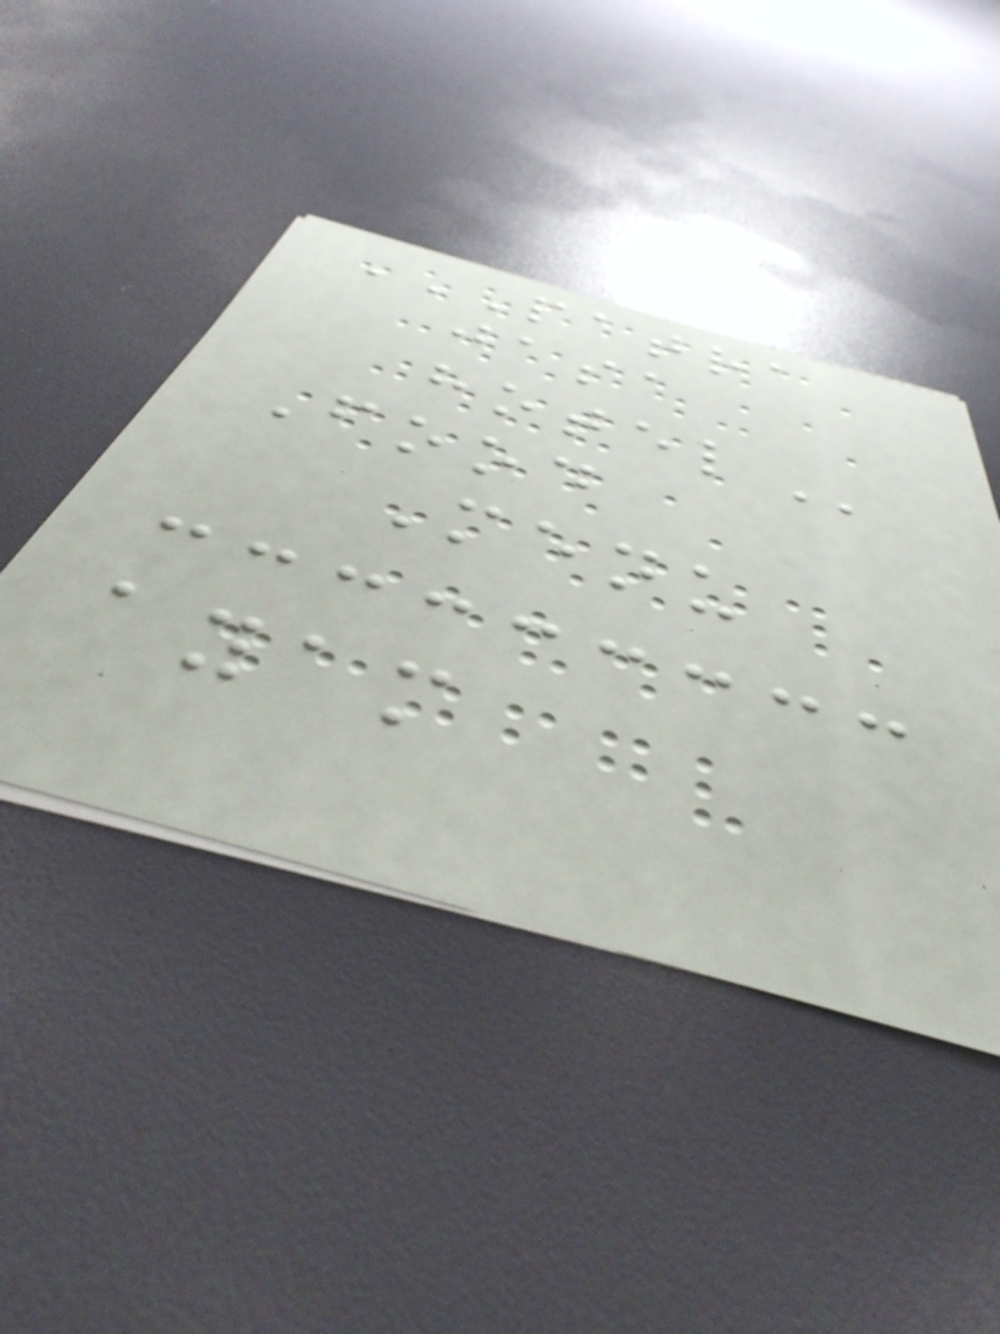PATRA
JASA
HOTEL
Food
Menu
ayam
